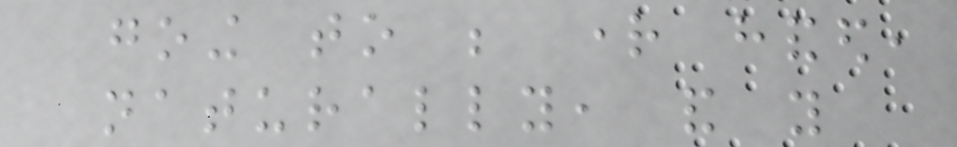going to be right handed,
naturally, and you
